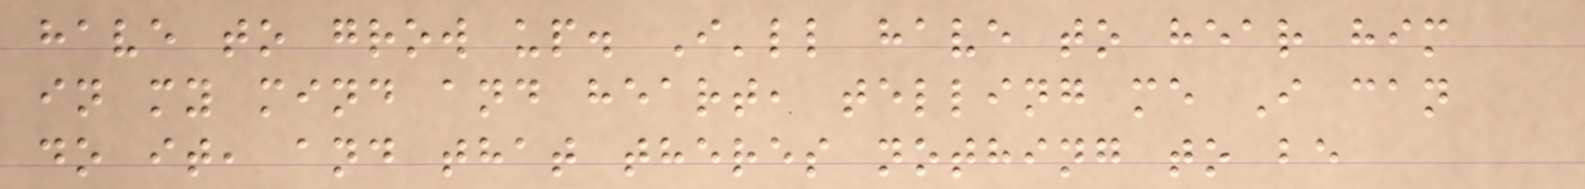have to grow up. I'll have to hear him
in my mind and heart, telling me I can
do it, and that theres nothing to be
